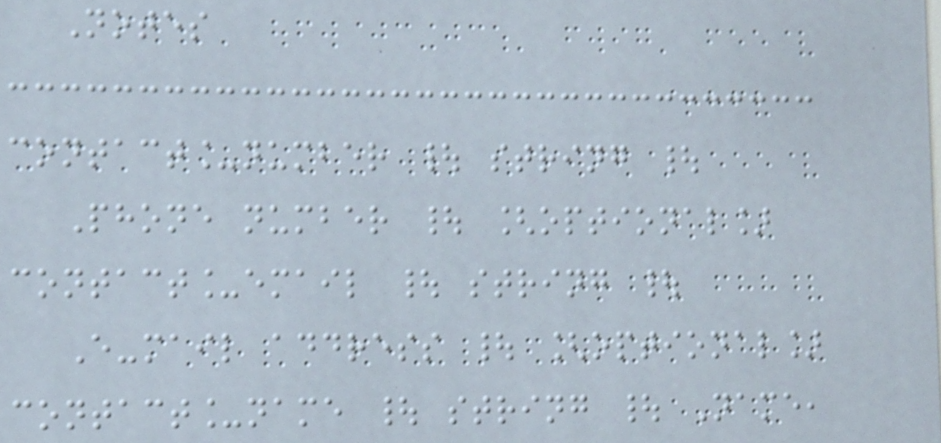Notes
contact_number | string |
Phone number | [optional]
contact_email | string |
E-mail address | [optional]
contact_name | string | Name,
